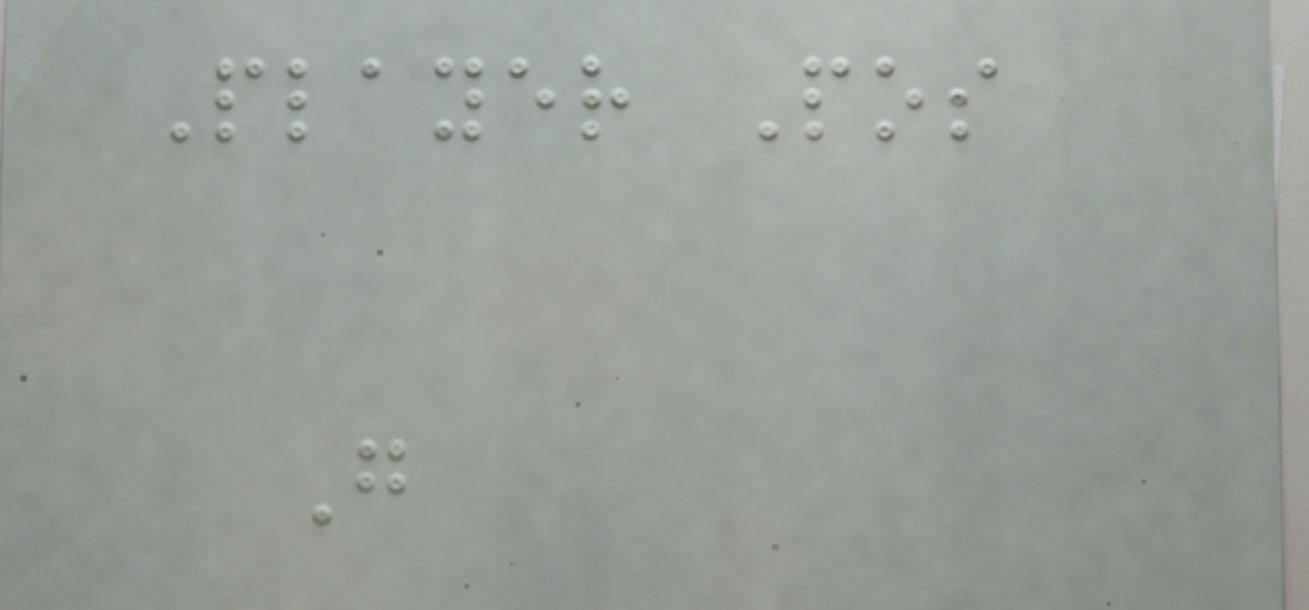Player Pos
G
